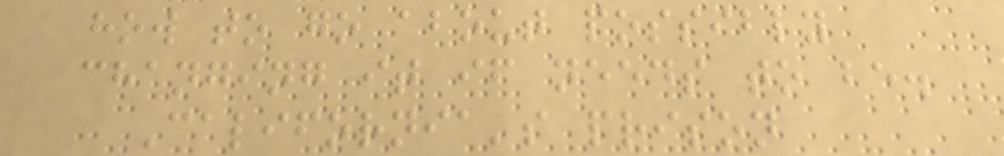how to go about possibly
changing it if needs to be.
California's prison
